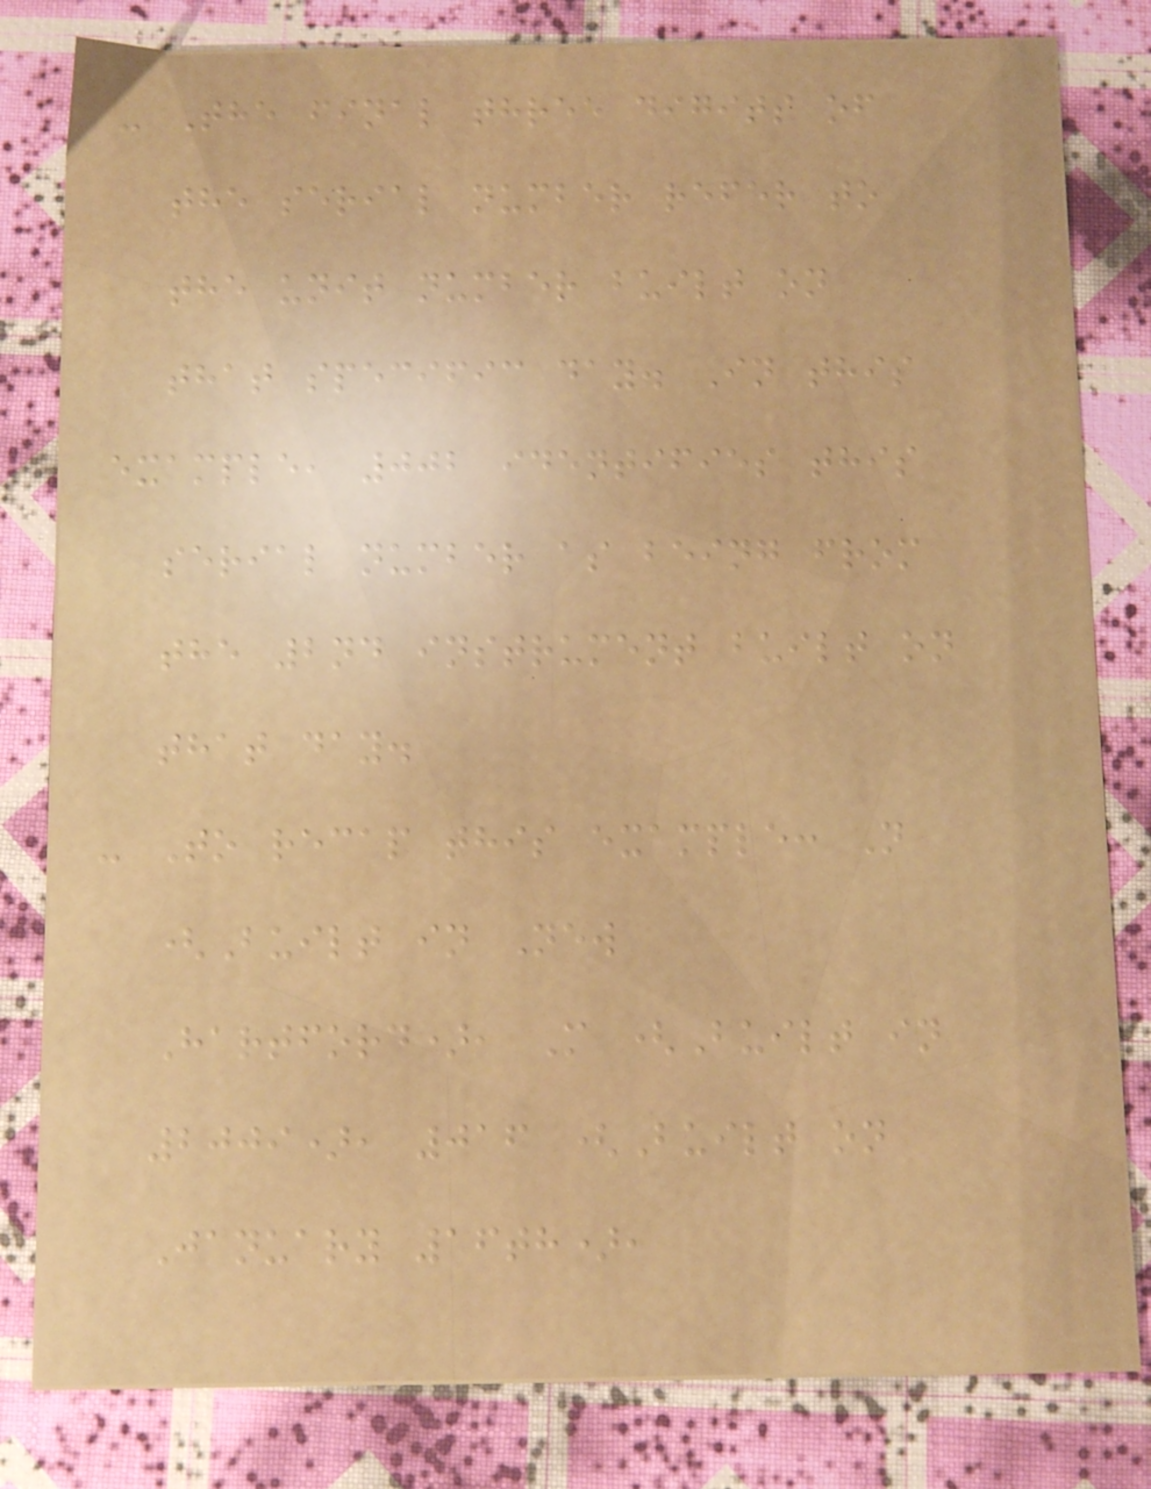- The final three digits of
the serial number refer to
the unit number built on
that specific day. In this
example, 002 identifies this
serial number as being from
the 2nd instrument built on
that day.
- To recap this example: N
(Built in New
Hartford), M (Built in
2009), 016 (Built on
January 16th),
